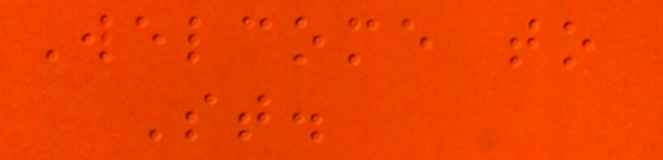Welcome to
St.
